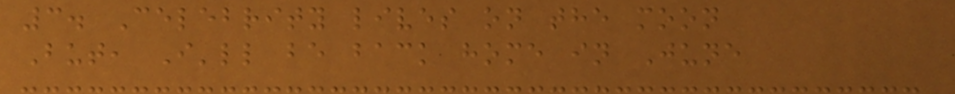3. Celebrity lives on the moon
But, I'll be back home in June
